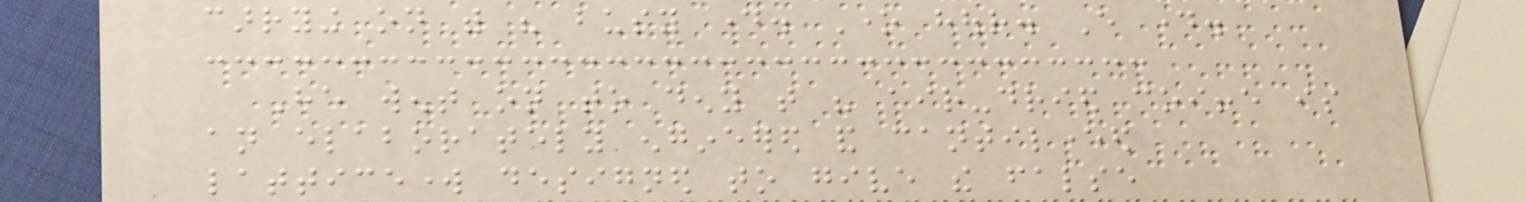carrying on with his busy day. One hour. Every day.
He went on to deny that his air-dried coiffe is
an elaborately engineered and cantilevered
latticework designed to give the false
